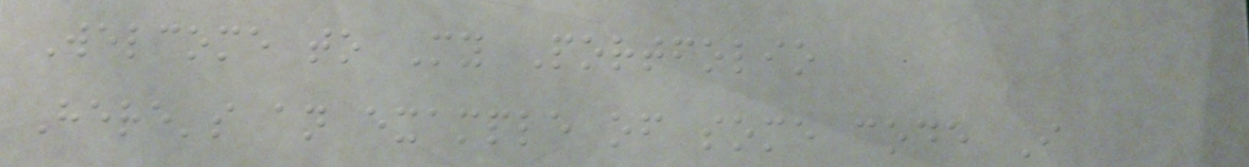Welcome to My Portfolio
Here's an example of some code I
